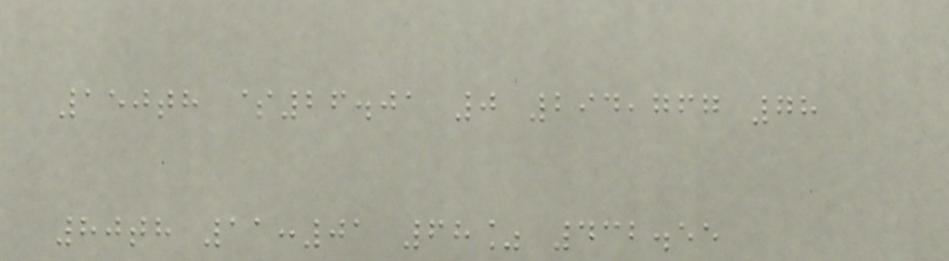150th $26.01 0 294,767 78
80th 11:01 68% 432.55
